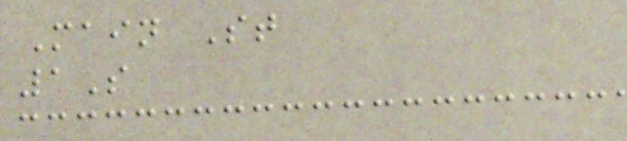Main St
1S
